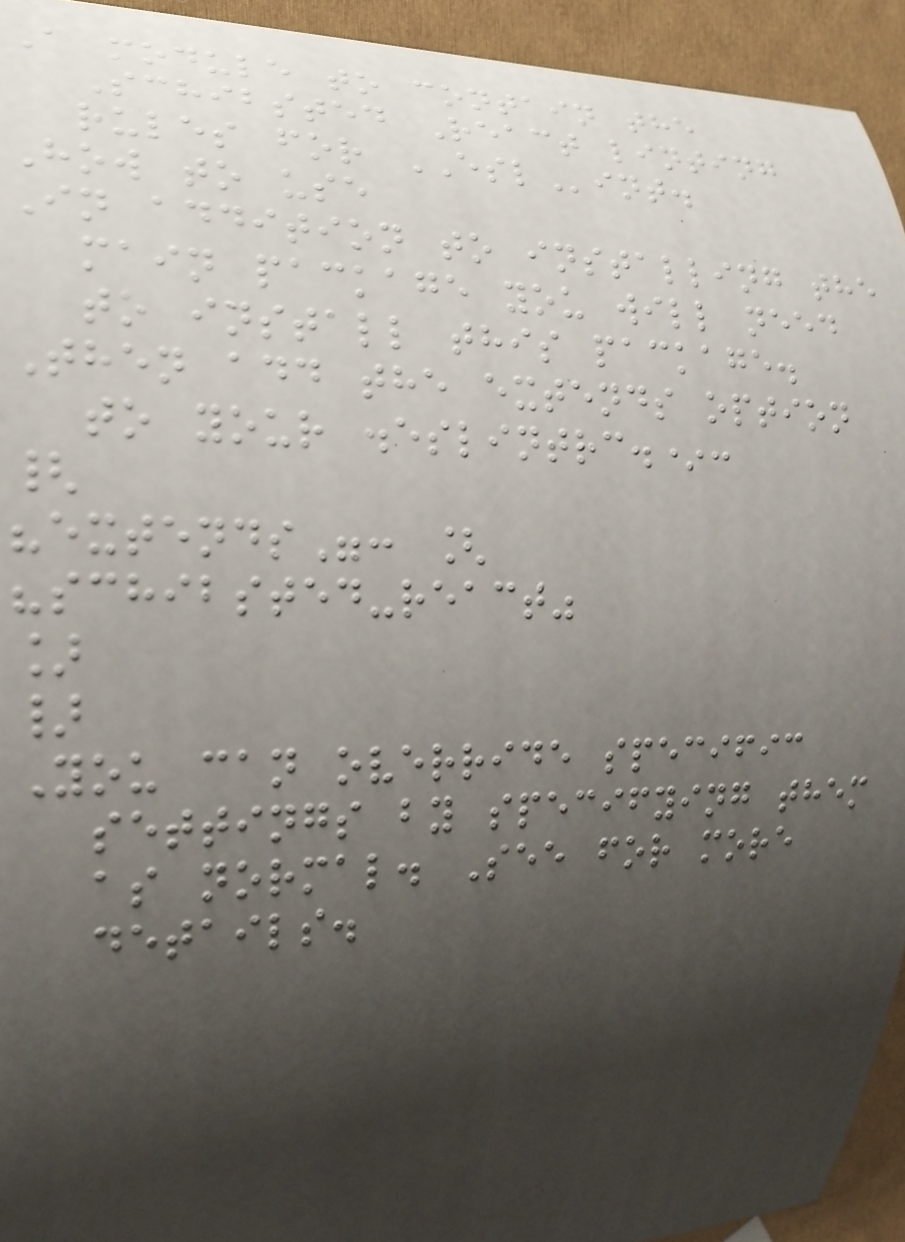A module to contain the
Schibsted React linting
rules for ESLint.
How to use
In addition to installing the
main package you will need
to install this package.
Then add the extends option
to your .eslintrc.*:
{
"extends": [
"schibsted-react"
]
}
You can override specific
settings by specifying them
as normal. See for more
details.
